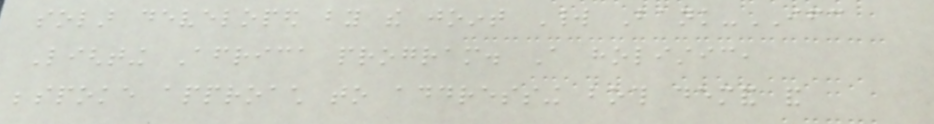solar developed by the joint World Bank-IFC
Lighting Africa program. A holistic,
bespoke approach to addressing both demand and
